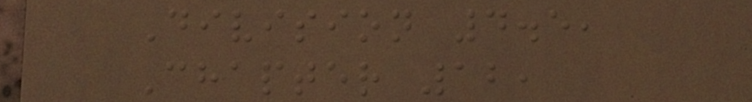Division 4.5,
Chapter 12,
